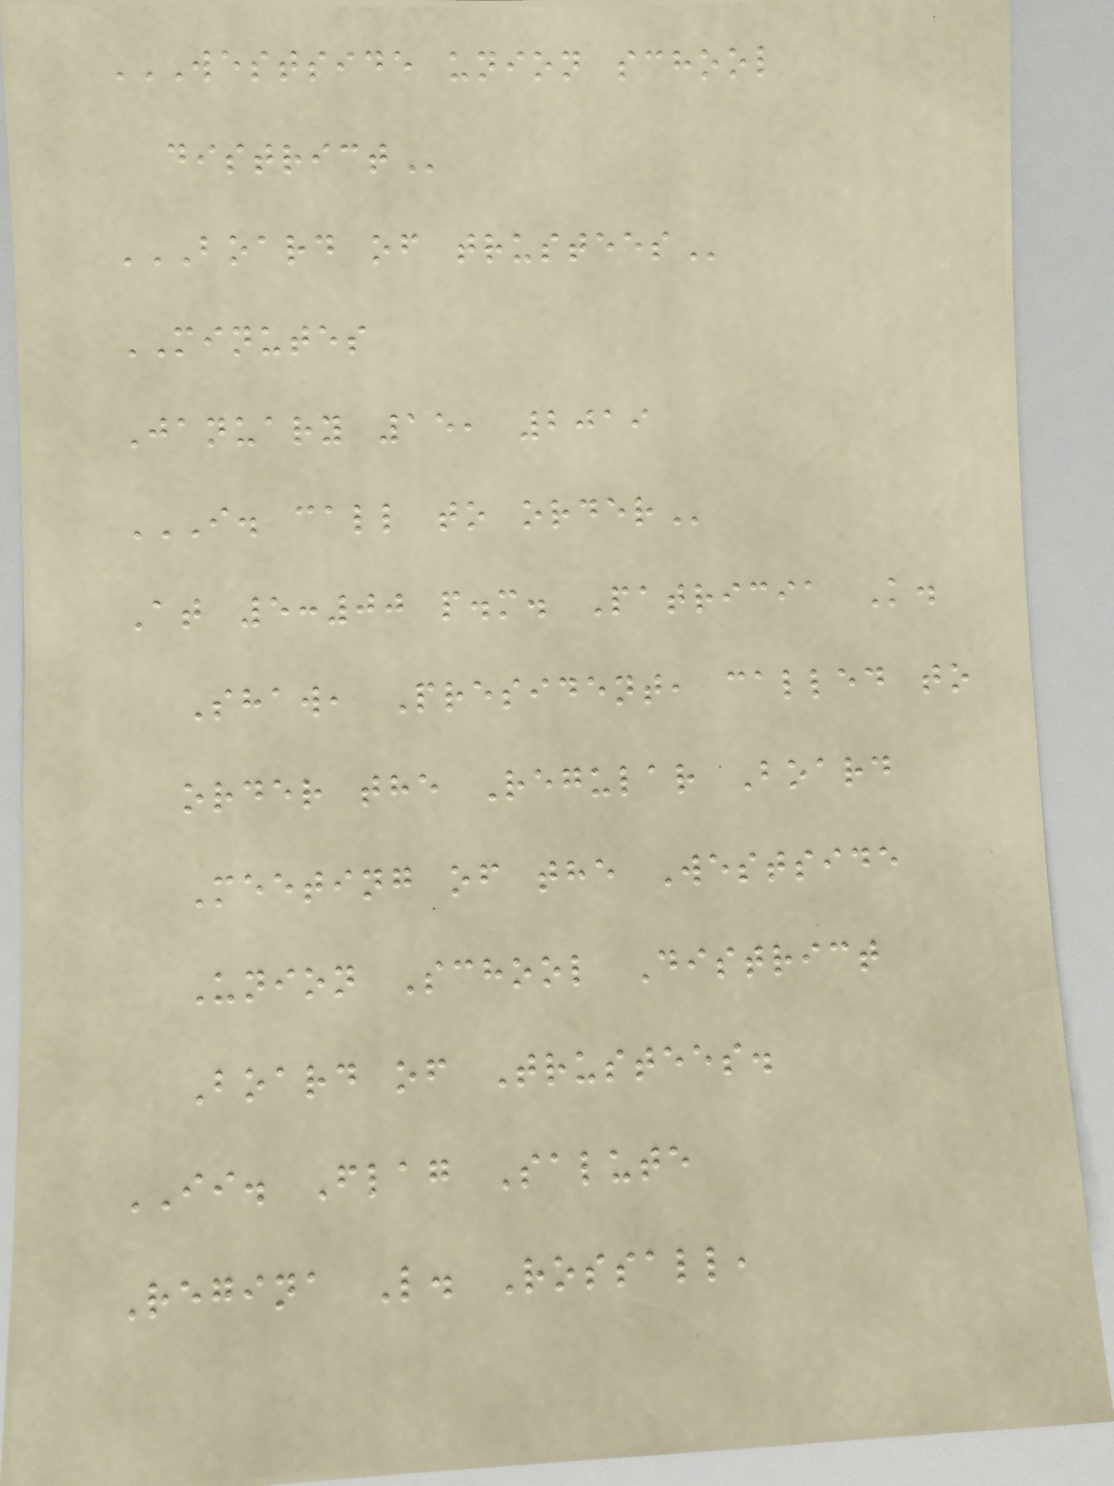WESTSIDE UNION SCHOOL
DISTRICT
BOARD OF TRUSTEES
MINUTES
January 15, 2019
I. CALL TO ORDER
At 5:00 p.m. Patricia K.
Shaw, President, called to
order the Regular Board
Meeting of the Westside
Union School District
Board of Trustees.
II. Flag Salute
Regina L. Rossall,
